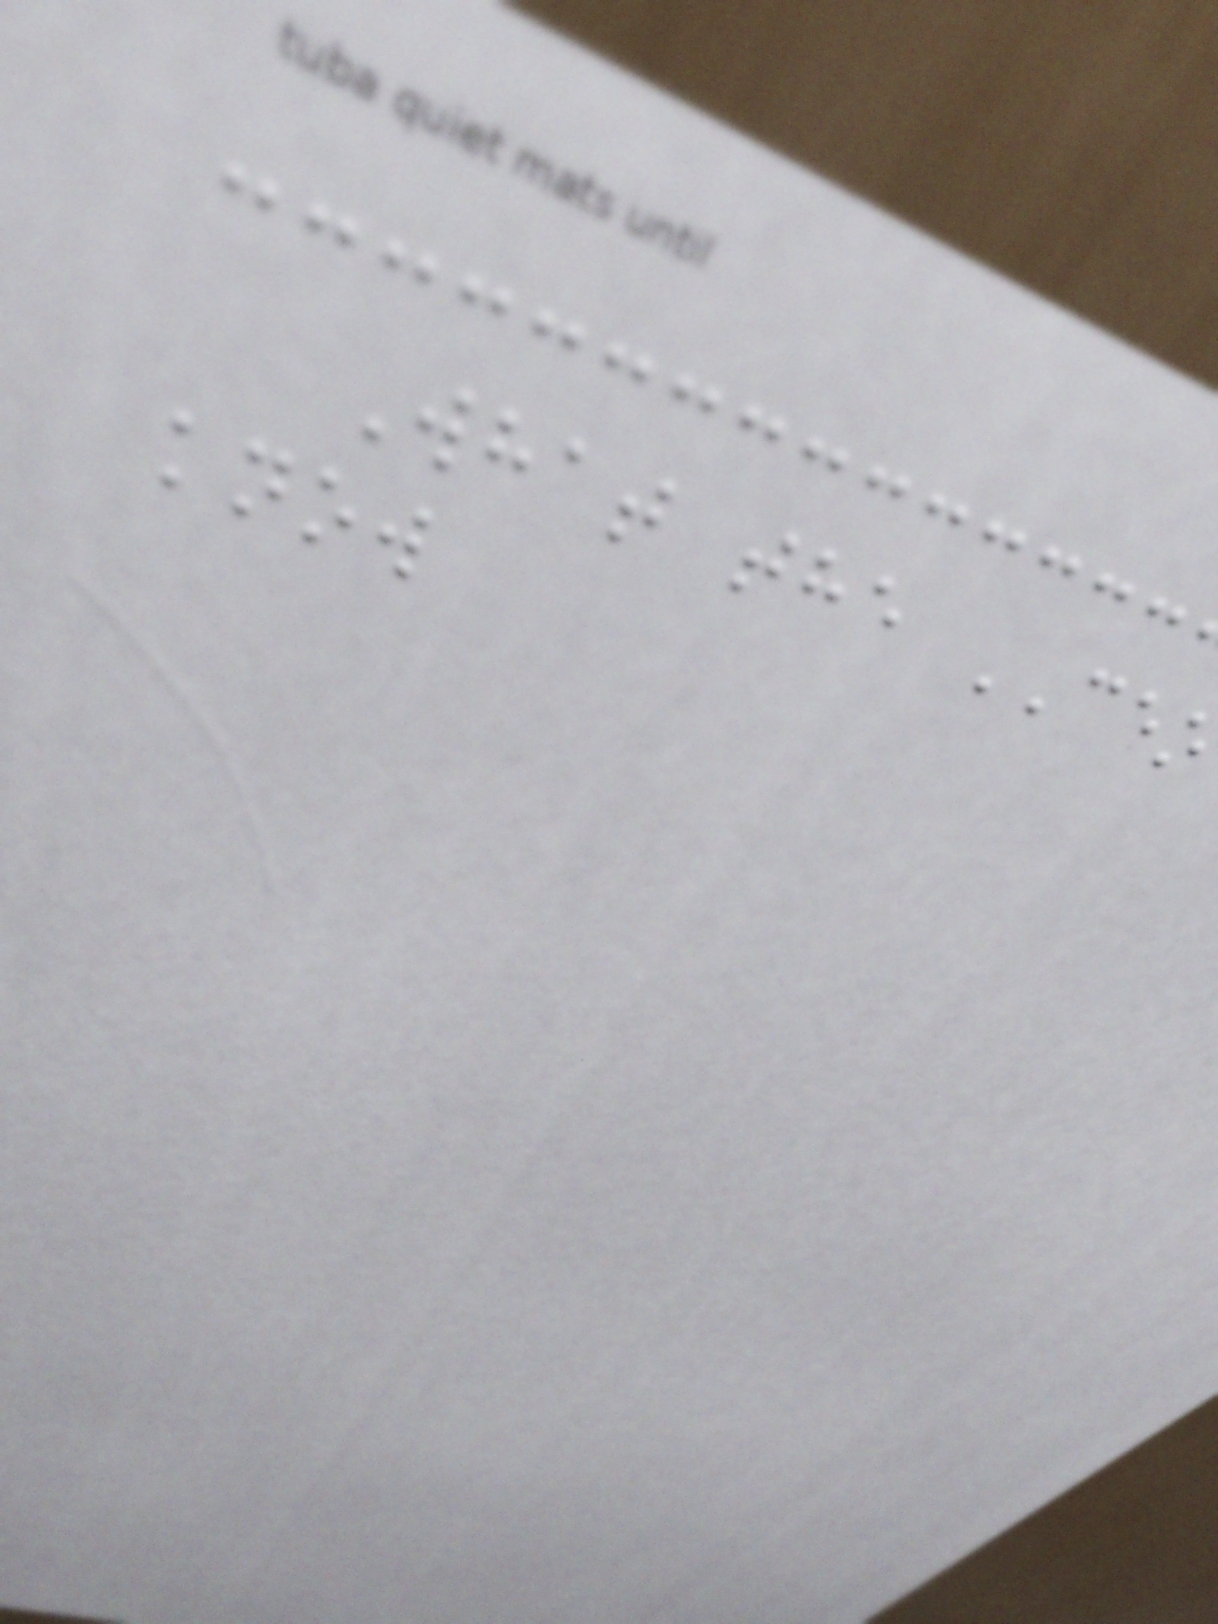What the CE
know
